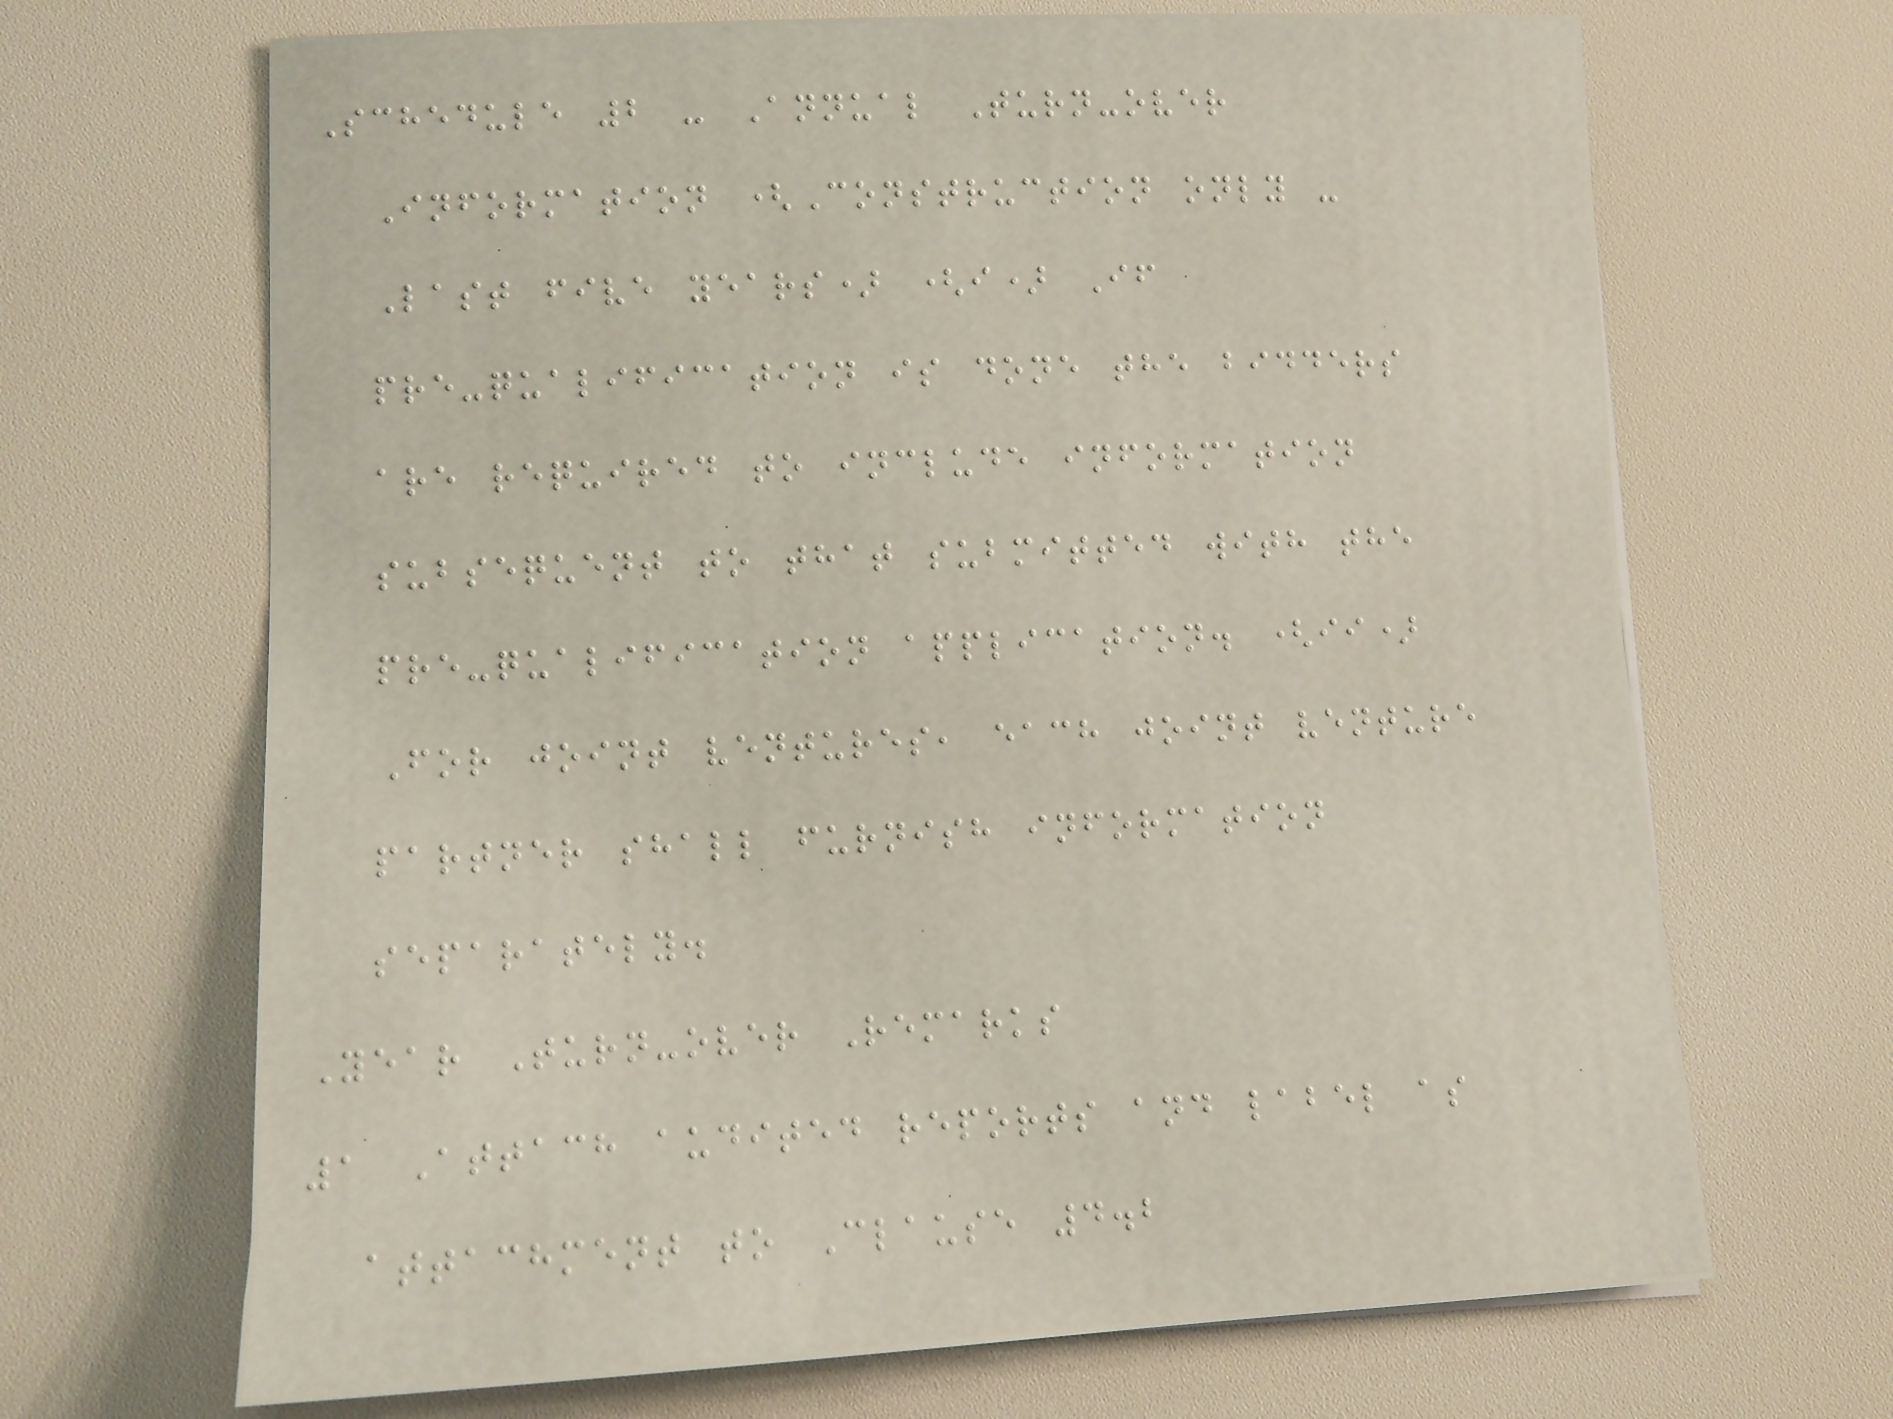Schedule 2 - Annual Turn-over
Information (Construction only -
Last five years) (i) If
pre-qualification is done the bidders
are required to include information
subsequent to that submitted with the
pre-qualification application. (ii)
For joint ventures, each joint venture
partner shall furnish information
separately.
Year Turn-over Remarks
1 Attach audited reports and label as
attachment to Clause 4.2
